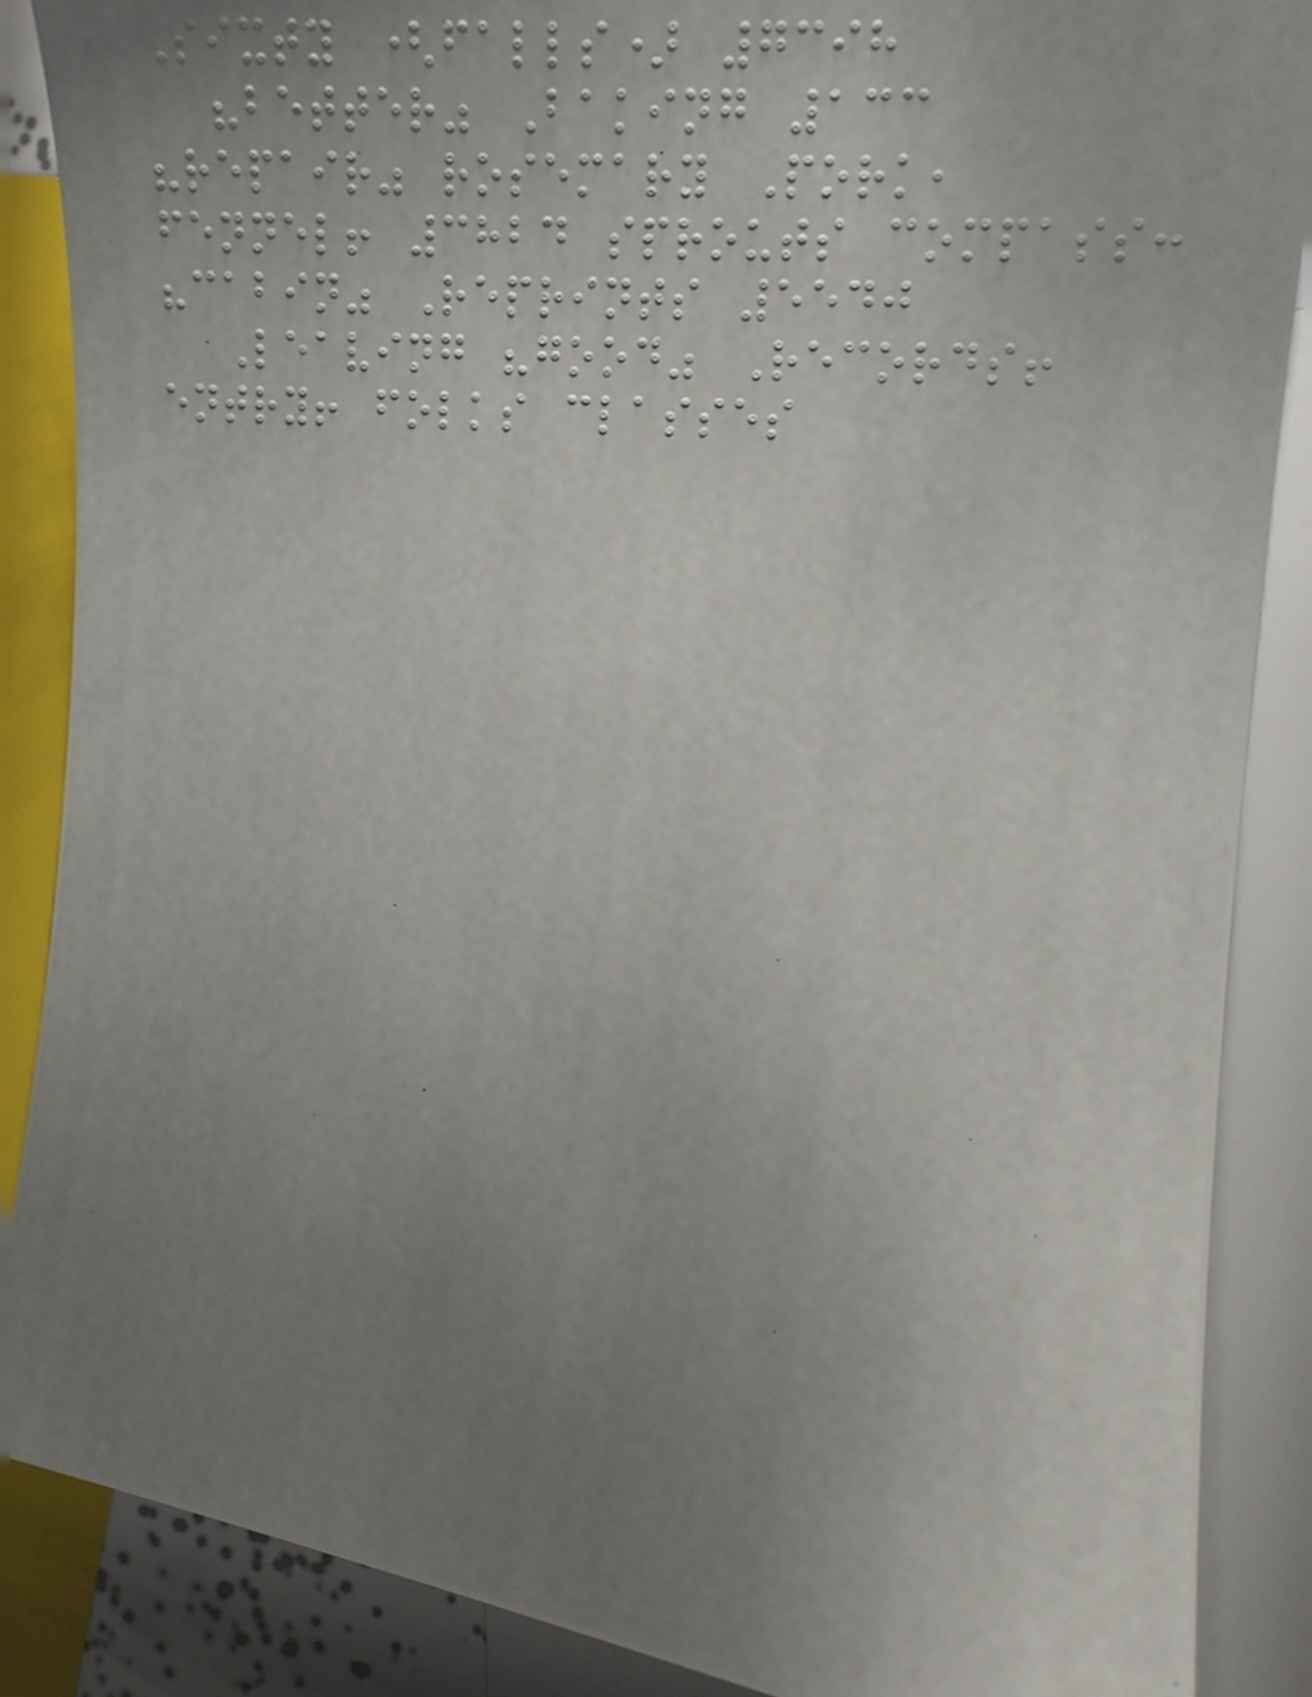Sixty (falls) 7398
"better" Baking 133
"repair" rosemary Pork,
fennel! 3824 sprouts compass:
"cabin" Reprints 5540
Leaving "good" Records!
entry! folks classes
